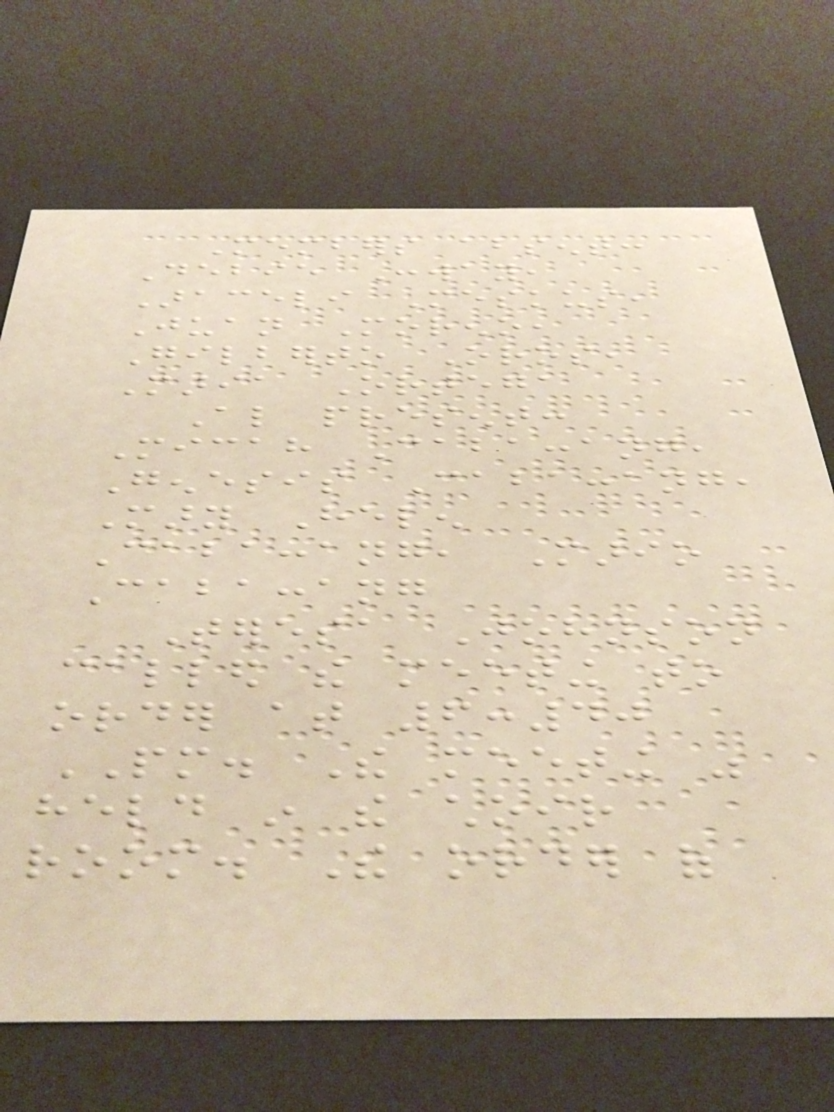Members absent:
Debie Conway,
Araceli Meskus,
Juan Moreno,
Gilberto Oros,
Maria Ortega
Also present:
Micah Cabaccang,
Genesis Cabaccang,
Mary Helen
Cabaccang, Mario
Cabaccang
Teresa Johnson
called the meeting to
order at 6:40
PM. The meeting was
held in the choir
room. The order of
